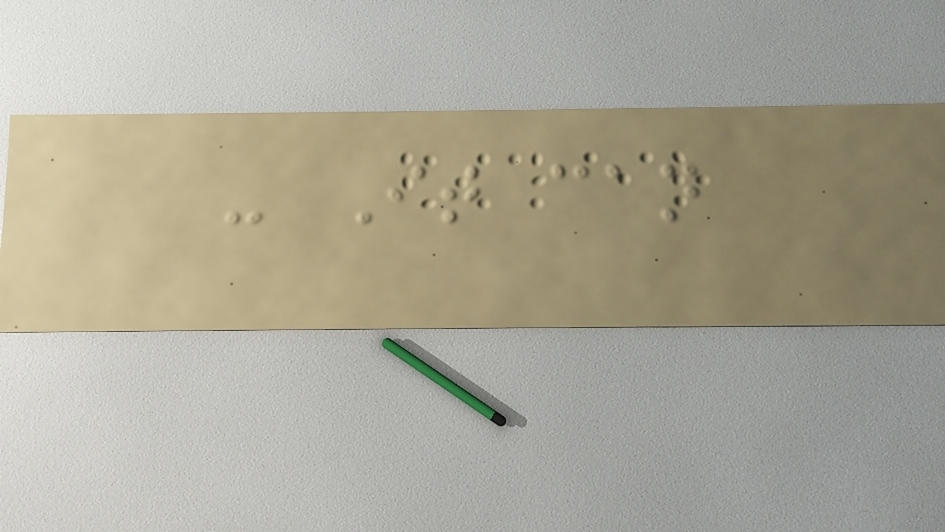- It can
